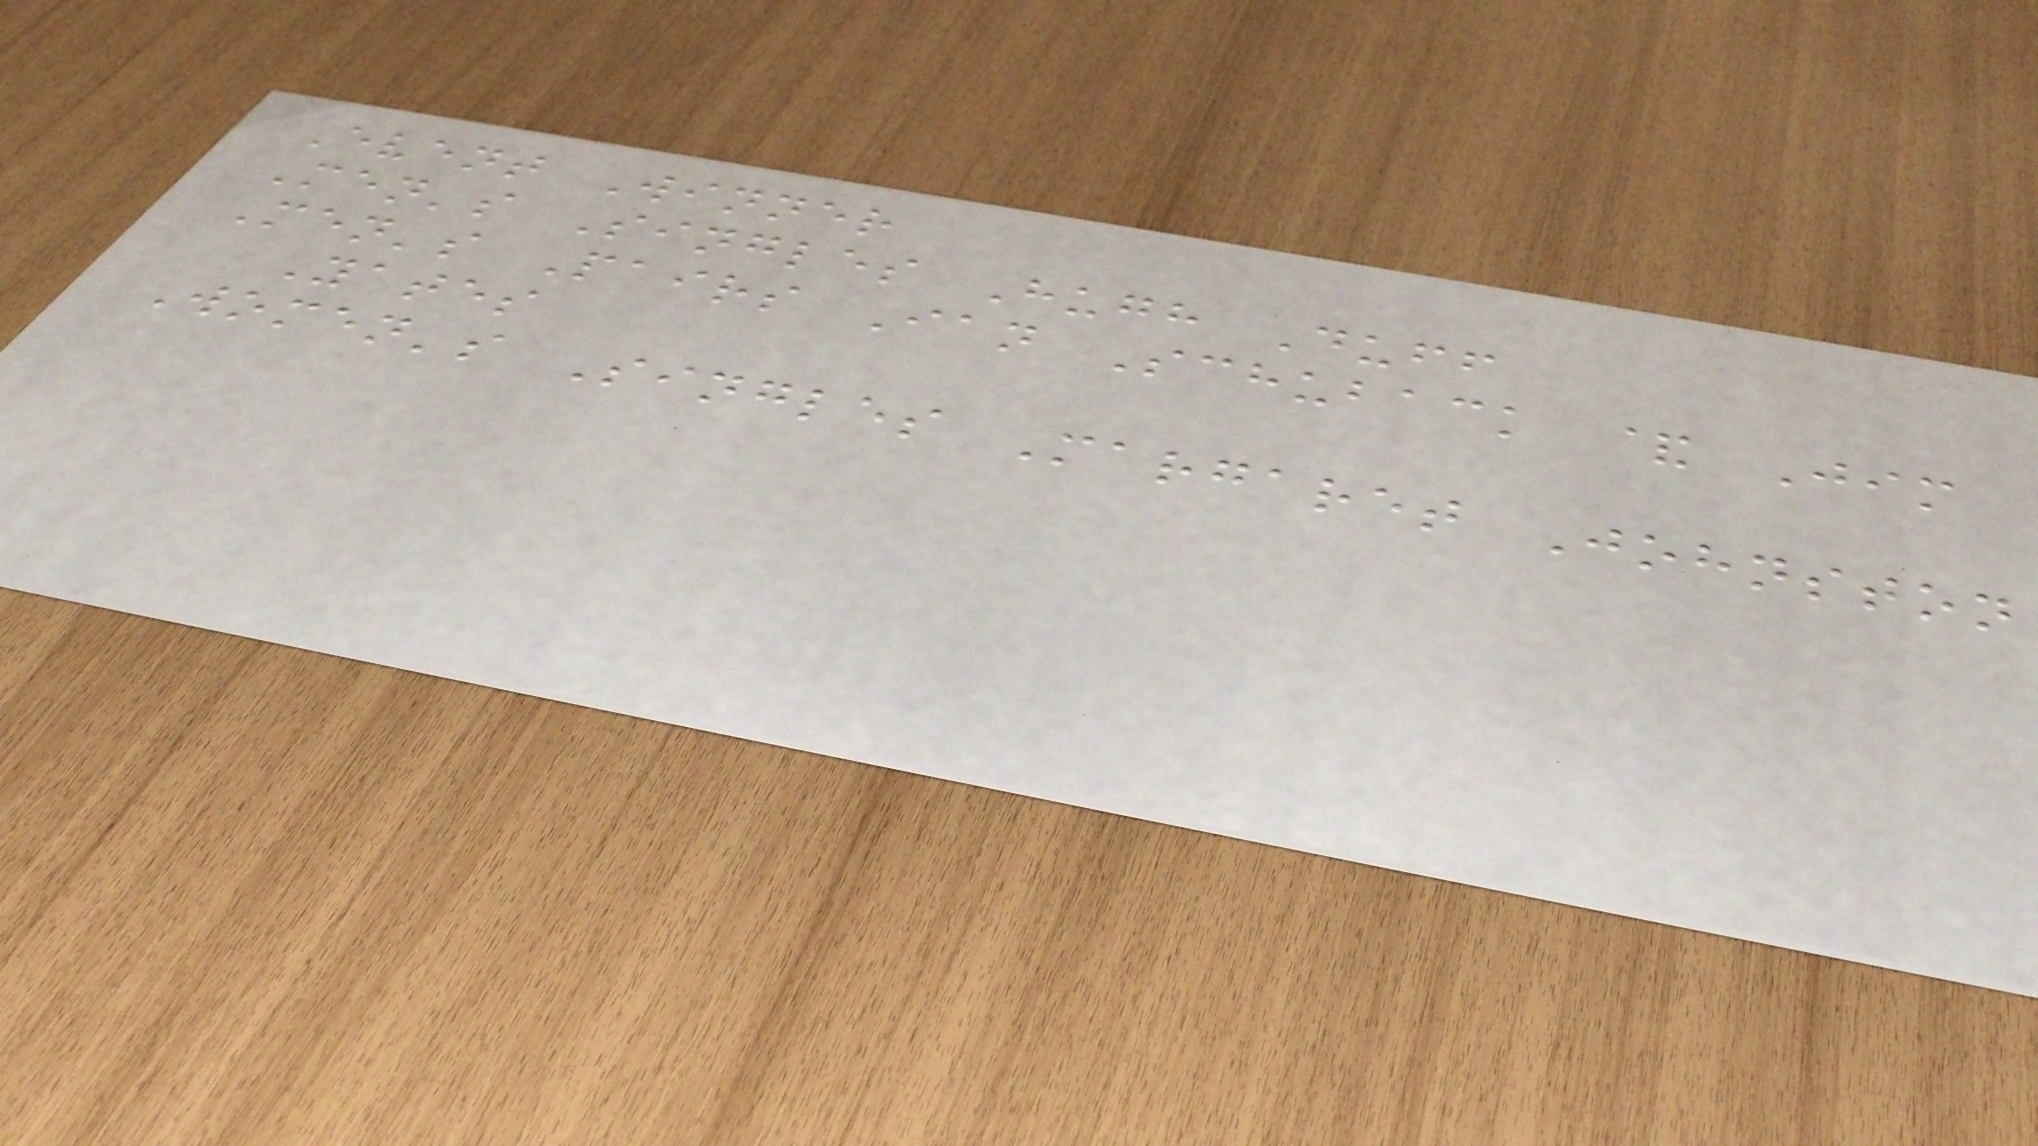Event Winner
Men's Singles Hugh Duff
Men's Pairs Ian Schuback & Jim
Yates
Women's Singles Margaret Johnston
